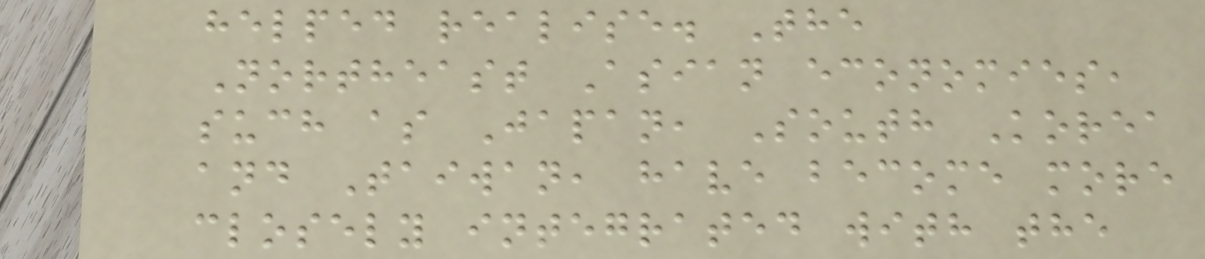helped realise. The
Northeast Asian economies,
such as Japan, South Korea
and Taiwan, have become more
closely integrated with the
